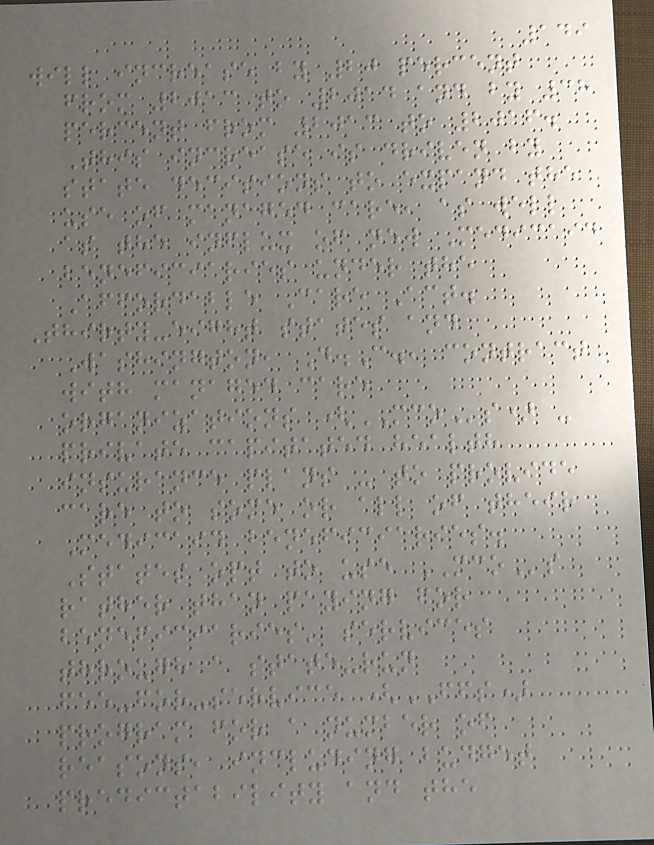149
will increase by 20 percent
from 2013 to 2014 and by 38
percent from 2013 to 2016.
This increase is driven by
state decisions to expand the
use of managed care, as well
as the influx of new Medicaid
beneficiaries under the
Affordable Care Act.
Thirty-eight states and
Washington, D.C., contract
with managed care
organizations (MCOs) -
private capitated health
insurance plans - to provide
care to some or all of their
Medicaid beneficiaries.
States opt to use MCOs
rather than paying for
beneficiaries' services
through a state-run
fee-for-service (FFS)
program for a number of
reasons, including budget
predictability and the
